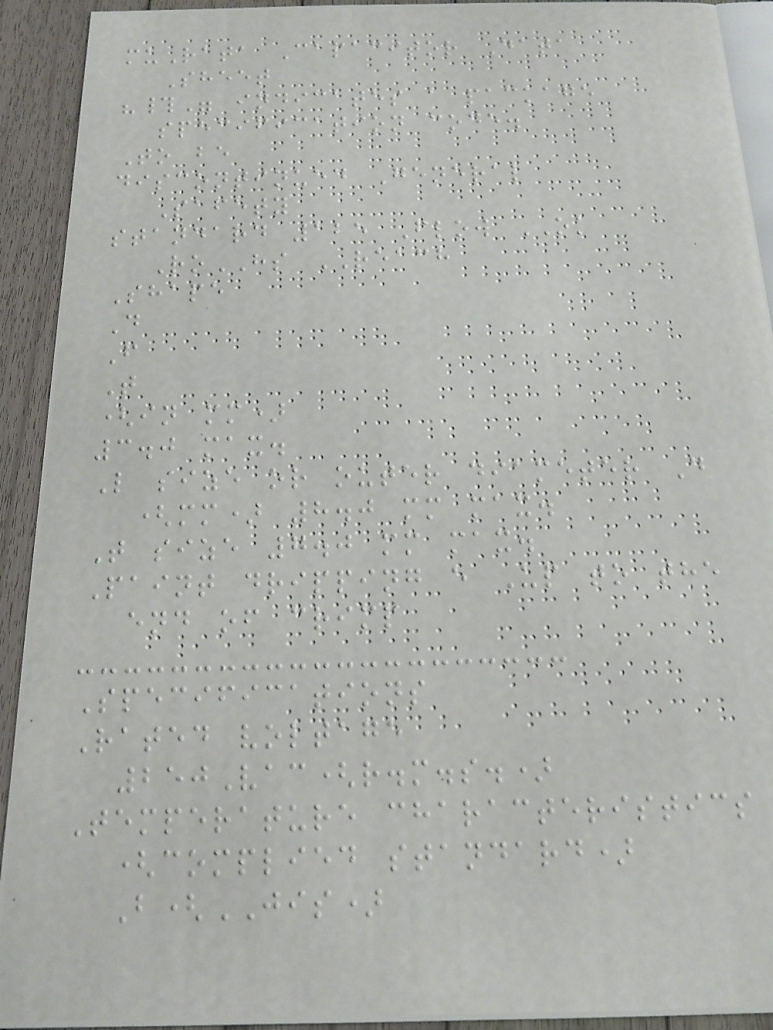muRata Capacitor Data
Sheet
"#" indicates a package
specification code.
To be
discontinued General
Safety
standard 125 Flow OK
RoHS REACH
Shape
D
F
T
(in mm)
3.0 max.
L size or outer diameter D
(mm) 8.0 mm max.
T size 7.0 mm max.
Paint dripping e Up to the
end of crimp
Specifications
Rated voltage
250Vac(r.m.s.)
Temperature characteristics
(complied standard)
B(JIS)
